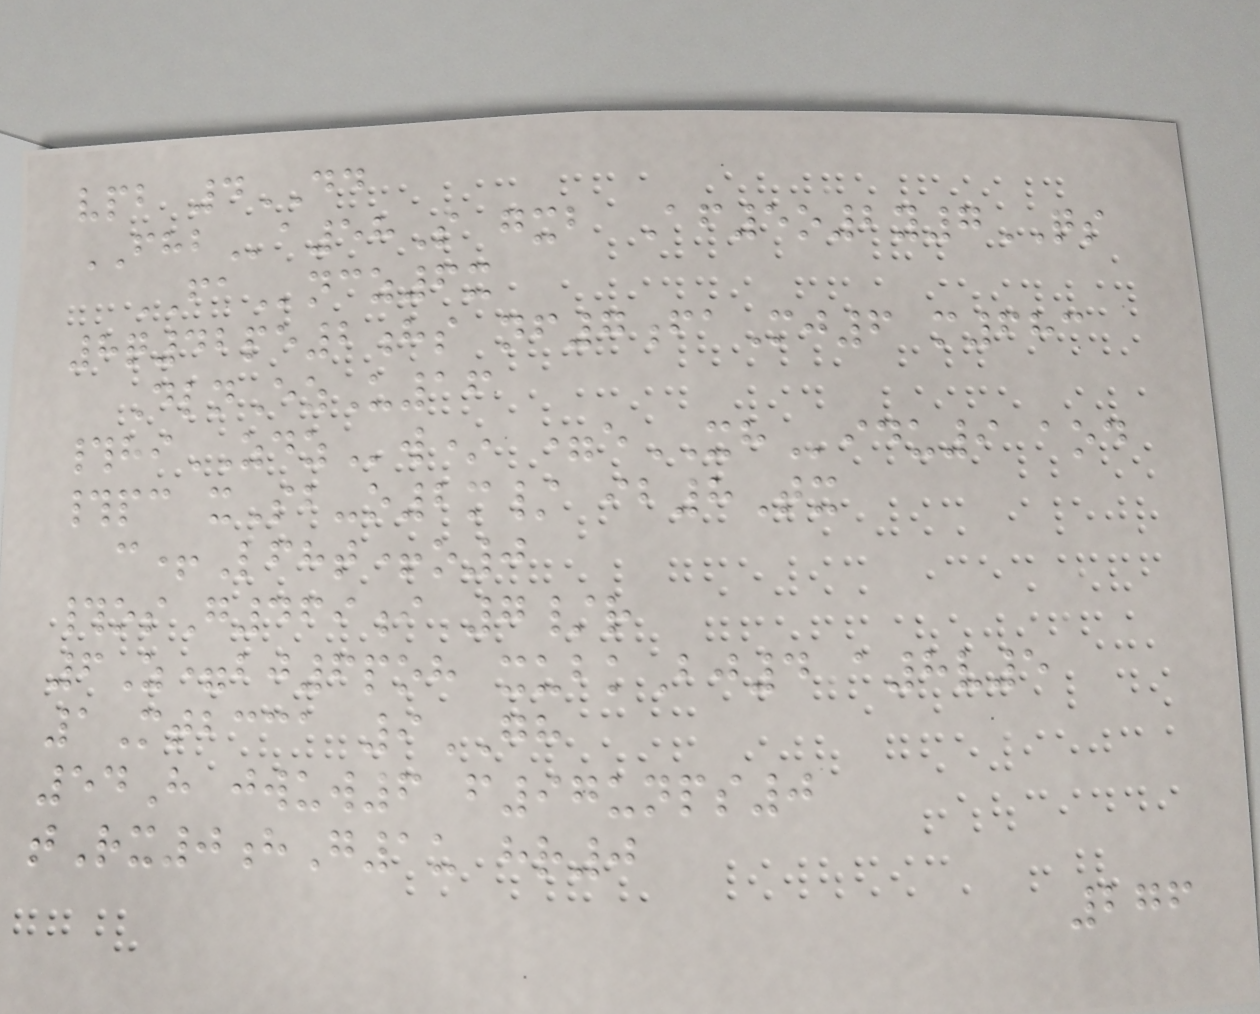vpb 4DD
FHBa58S gxb Af5o2y7QS
FAncz6x
8q42pe2hs nf7faMj6 m683
DlnEzU16
#hiZDZw* =eXHidu9 aod
#pc xSb-o2m/ ib8Tx
c+Lfht+o0
#osG469i 7/r
6Z=bj6poh xubkBj4 a8v5
1Mtbcca 9GH
54H jwuw6 f97unps0
tRx0hG1u hr0
276
